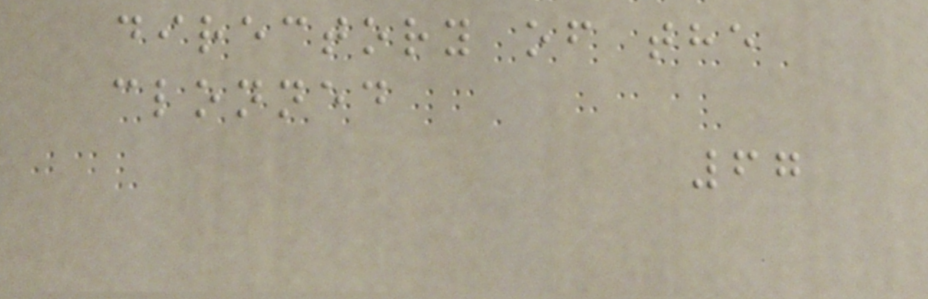directory of the
clonned
67
